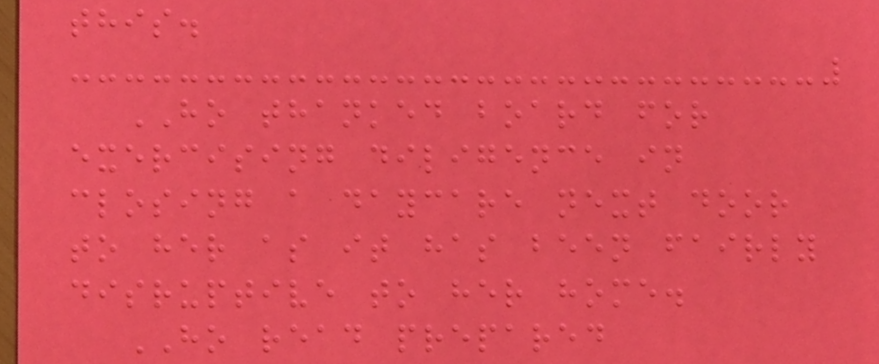this.
HO thanked board for
exercising diligence in
closing a daycare next door
to her as it has been fairly
disruptive to her home.
HO read prepared
